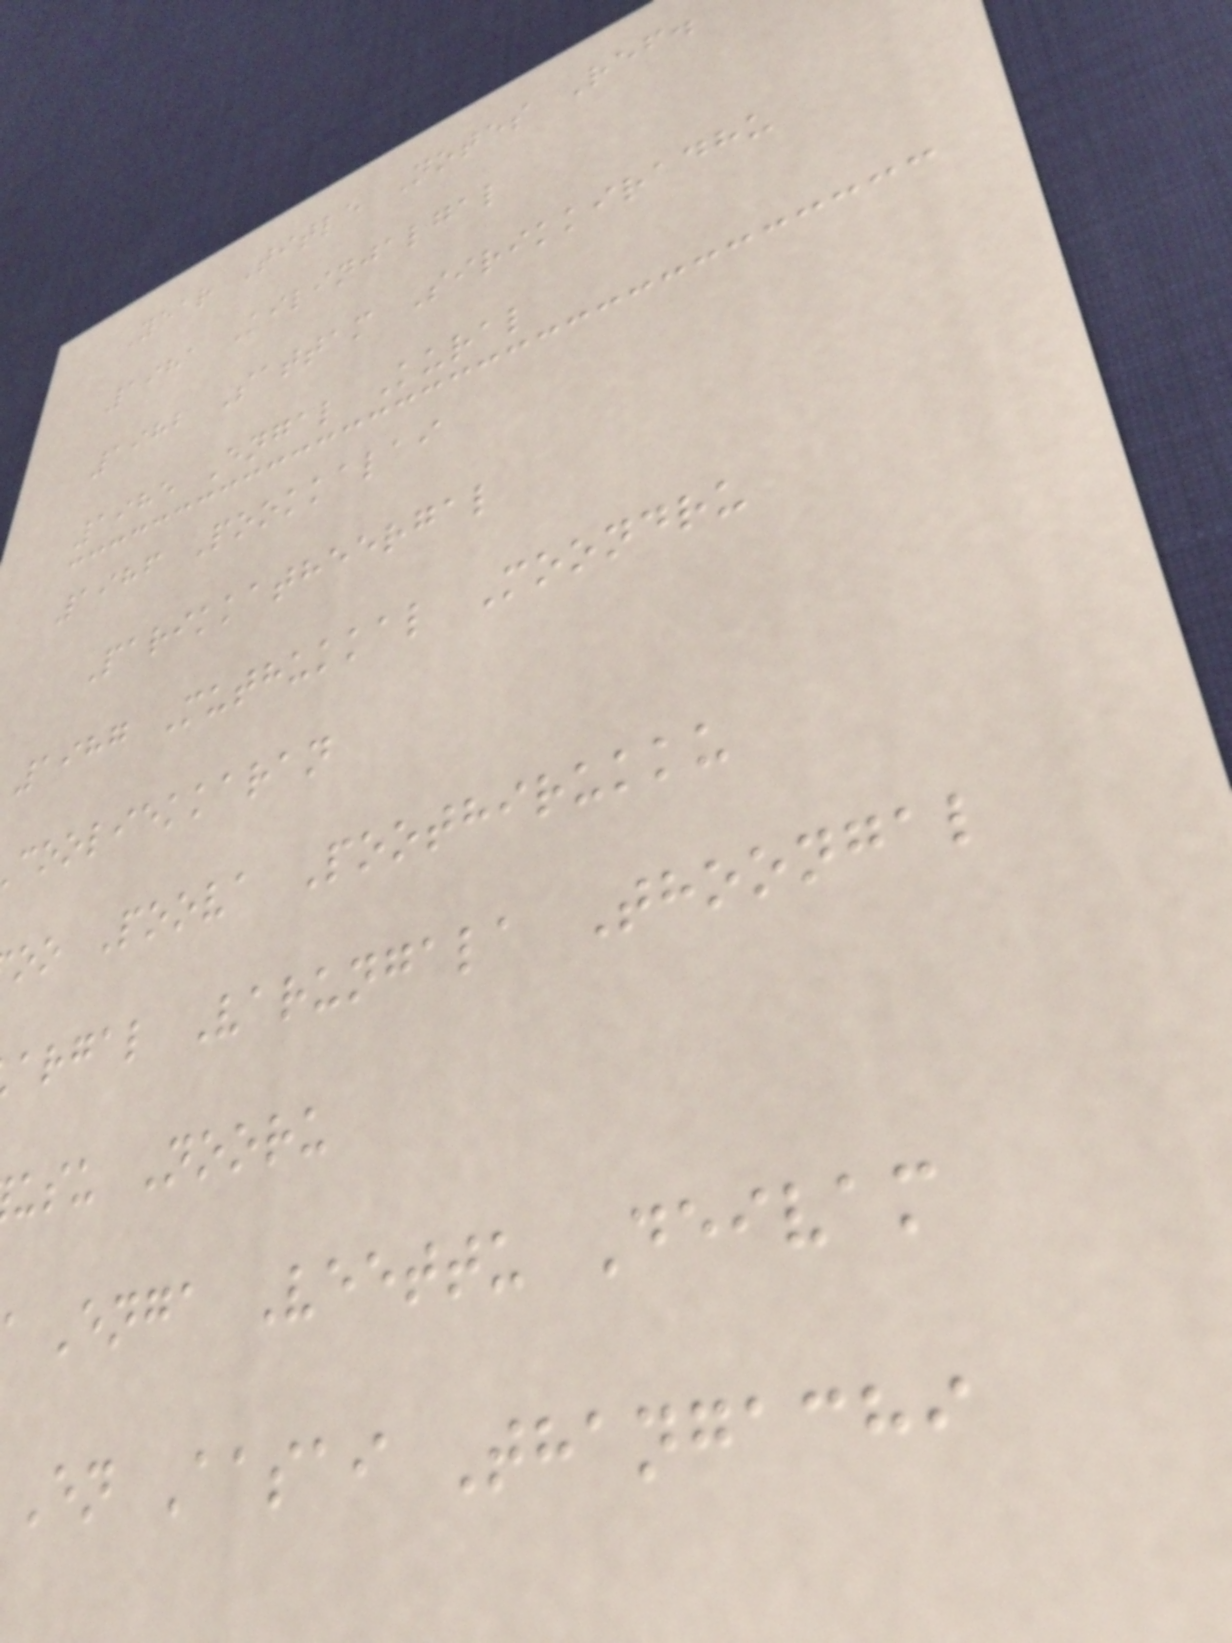Year Title Notes Ref.
1981 Kilinjalgal
1982 Sattam Sirikkiradhu
1985 Engal Kural
1986 Pookkalai
Parikkatheergal
1987 Muthukkal Moondru
cooliekkaran
oo Poova Poothirukku
argal Varungala Thoongal
usu Nooru
Enga Veettu Deivam
En Aasai Thangachi
